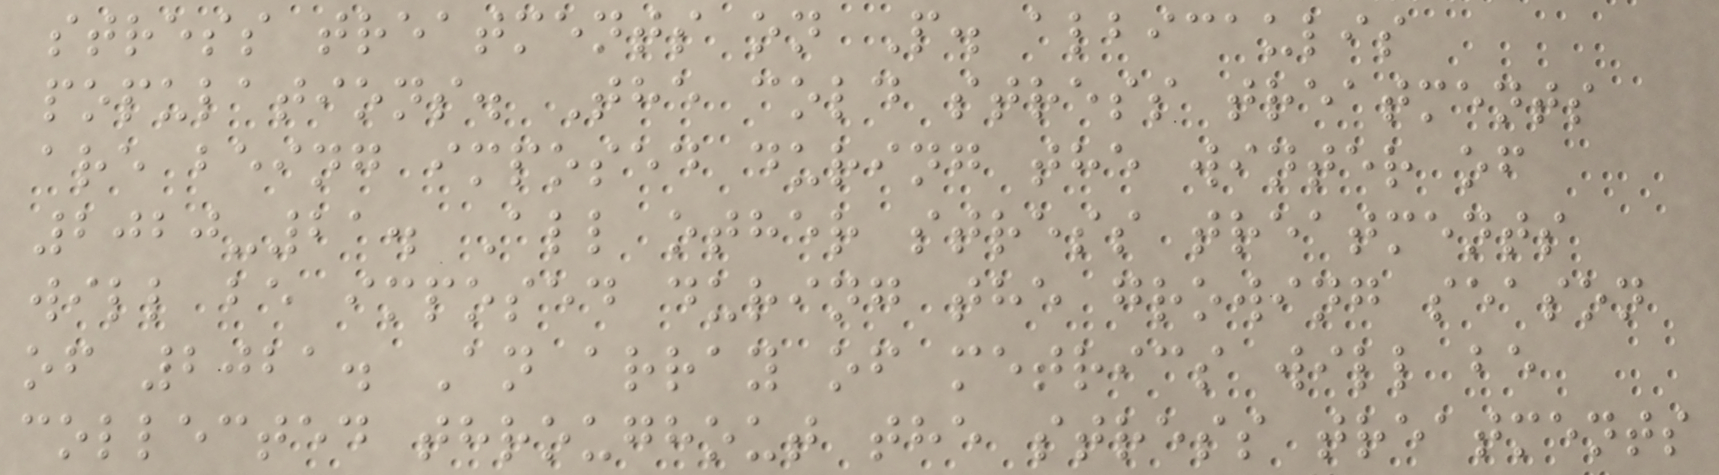stress treatments on P. albicaulis
populations. The cold stress treatments
are being imposed during the winter of
2020-21. All other stress treatments
will be imposed during the growing season
of 2021. An array of metrics will be
collected throughout the stress treatments
